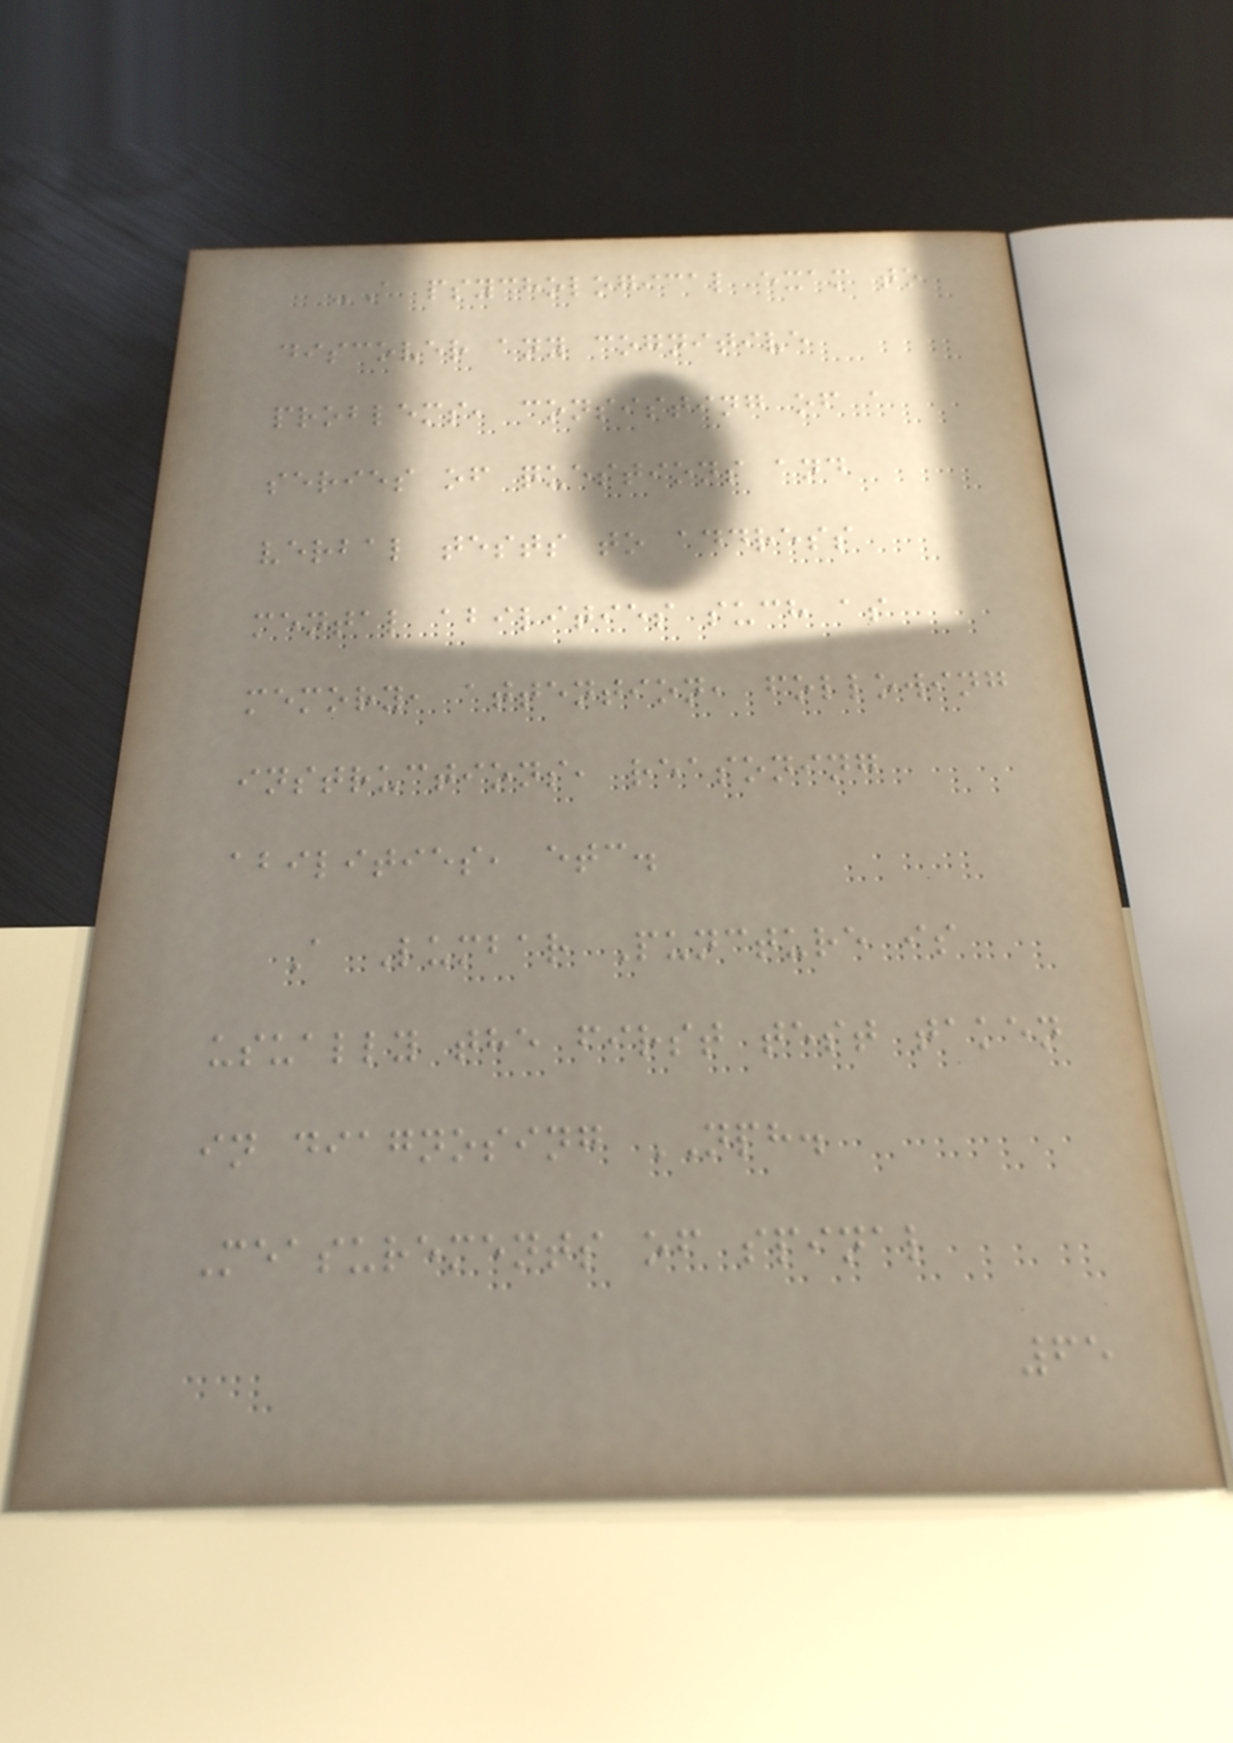-A psychological exam to
discover any cognitive
problems, consisting of a
series of questions and
verbal tests to address
mental abilities such as
memory, attention, following
instructions, reasoning
abilities, etc.
A Lumbar Puncture is
usually the first test taken
in diagnosing NPH.
Measurements of spinal
65
